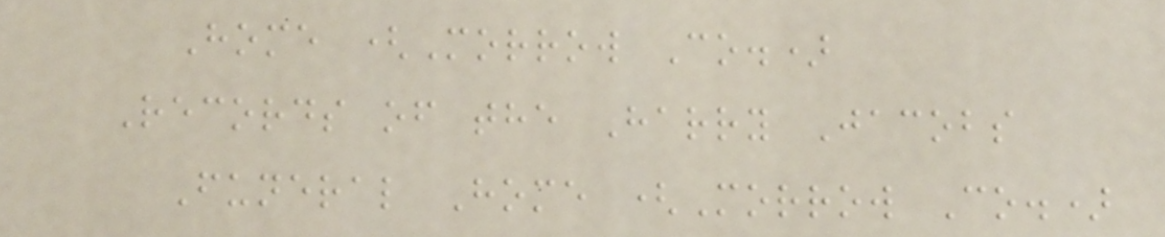Home (Morrow Co.)
Records of the Harry Jacobs
Funeral Home (Morrow Co.)
